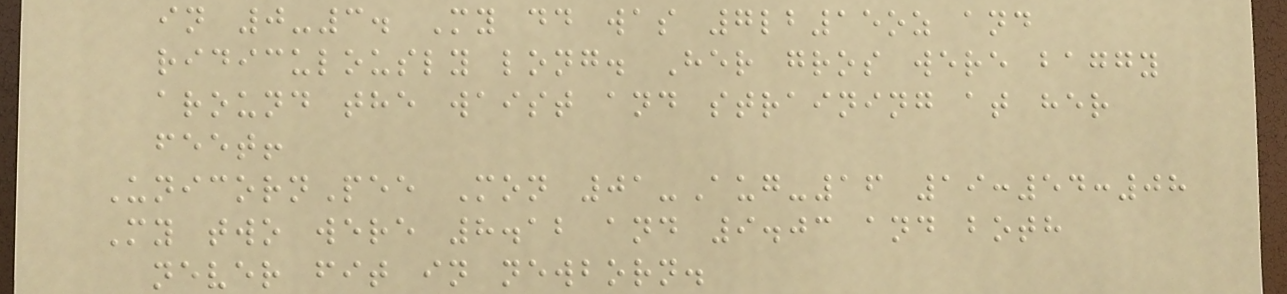in 0-3. My dd was 7lb15oz and
ridiculously long. Her gros were baggy
around the waist and straining at her
feet!
UnicornPee Mon 01-Aug-16 19:54:08
My two were 8.12 and 9.03 and both
never fit in newborn.
